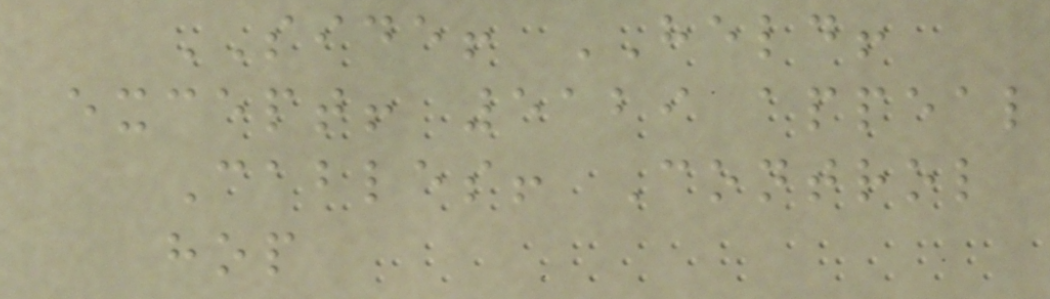SIDE! HELD!
except! 5129 appeal
Cables! Control
hop
